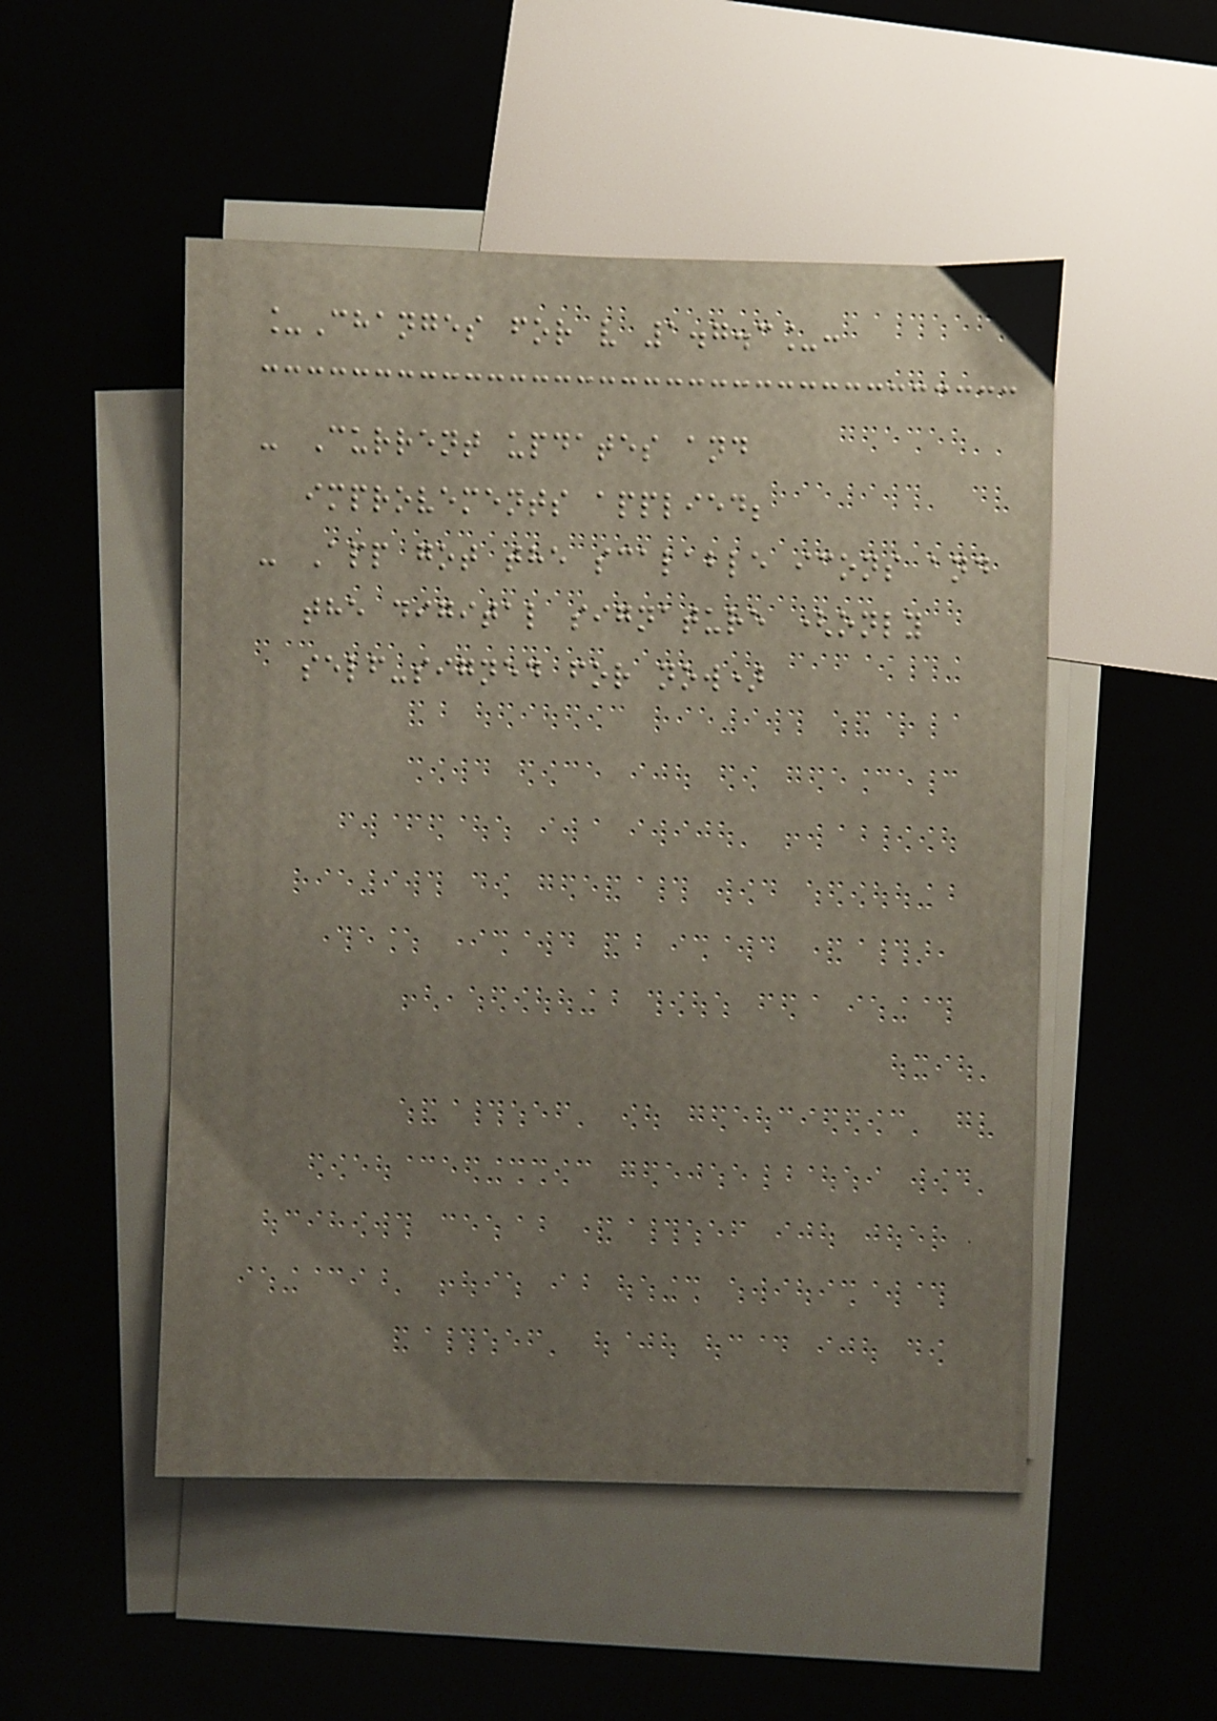_Changes for v 1.7.3_:
- Current updates and
improvements applied;
- App got the scalable icons and
the digital signature (only
self-signed for now)
